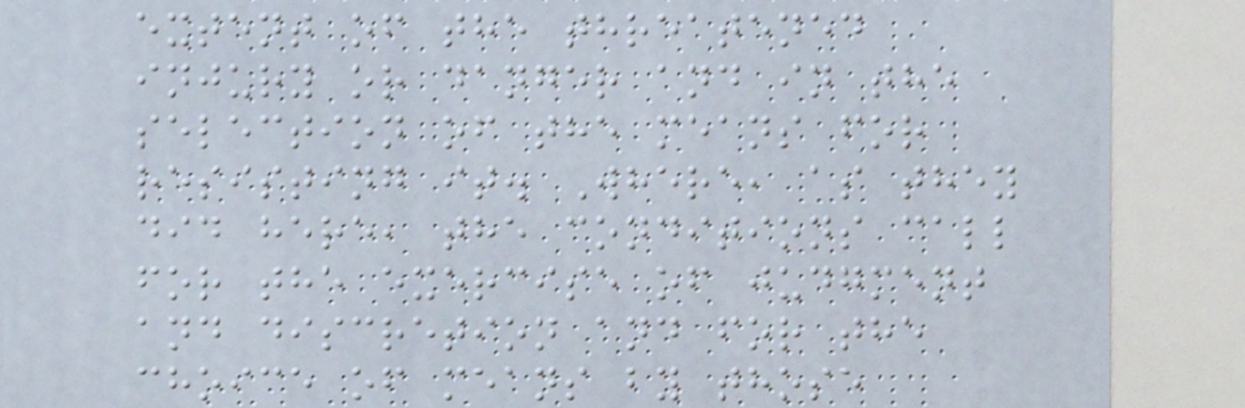extent of the threatened
injury or danger and in the
selection of the means for
resisting it. Where, as they
did here, the conditions call
for the exercise of judgment
and discretion and for the
choice of means by those
